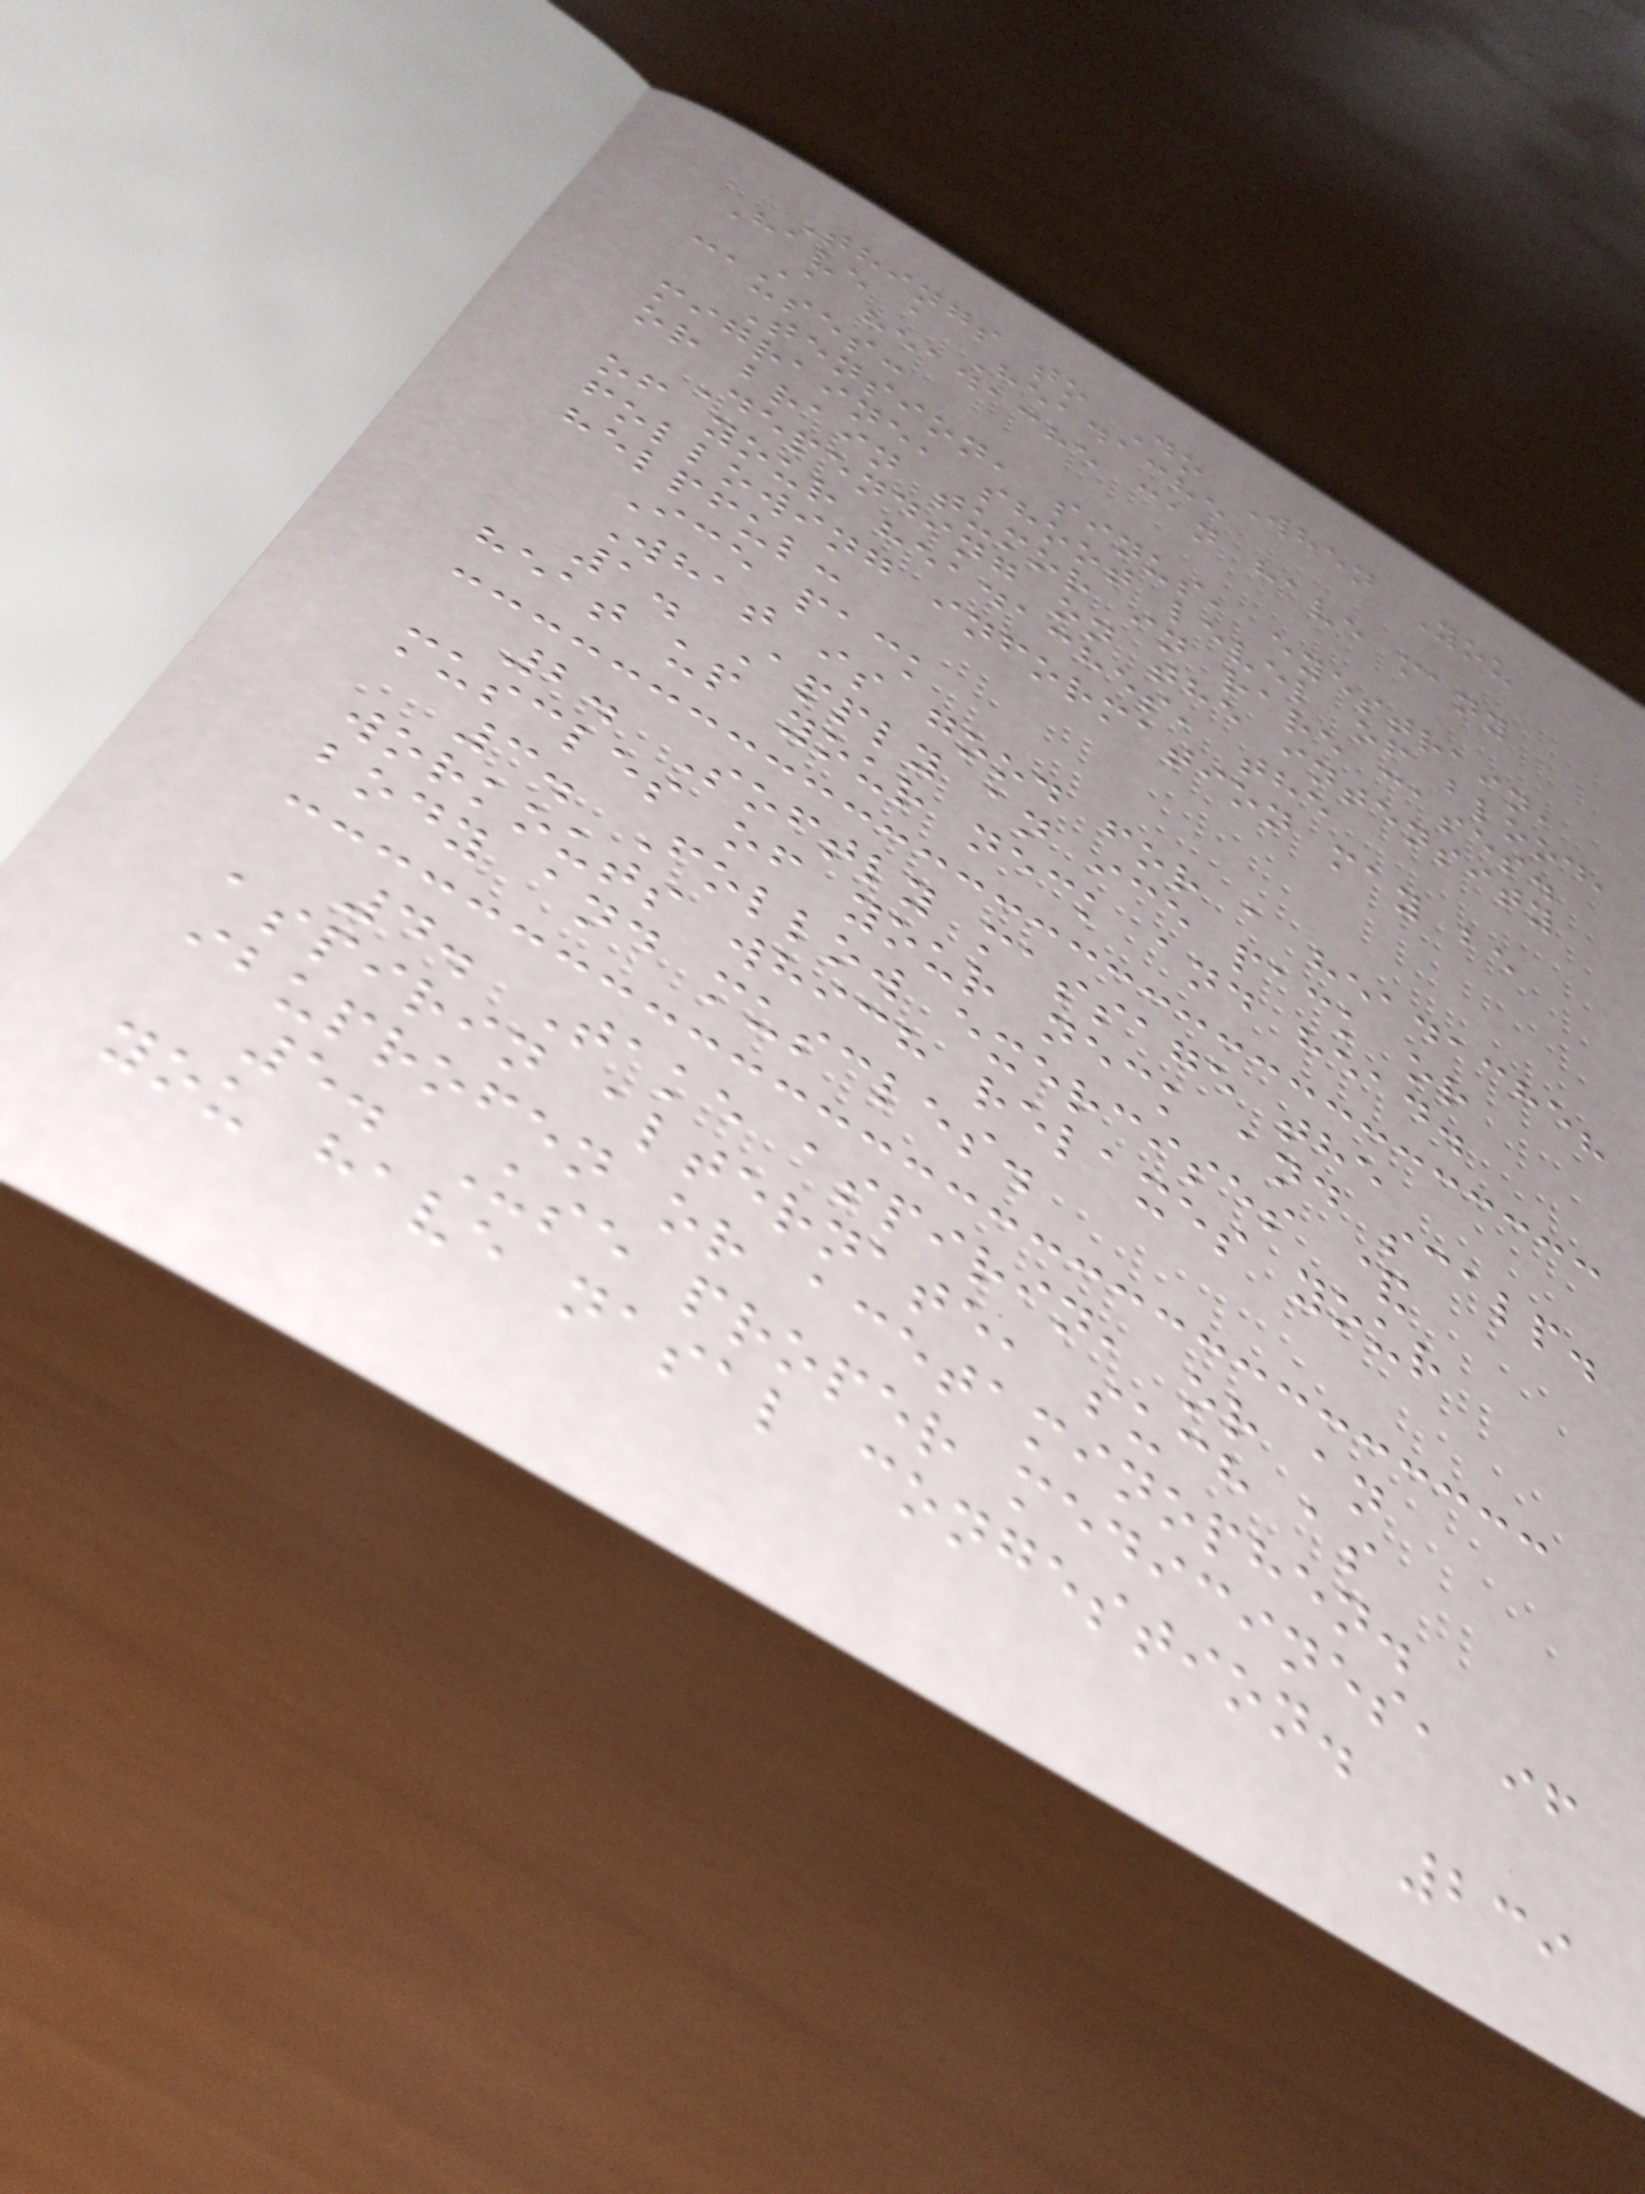Things to Do When You
Have a Headache
A headache can have many
causes:
Tension, sinus, eyestrain,
migraine, shoot level of blood,
or brain tumor in rare cases.
Depending on the intensity
of your headaches, the
following information may be
helpful:
Ice pack
What is good for a headache?
1. Apply an ice pack or
heat up your neck and head.
2. Softly massage the
muscles of your neck and scalp.
3. Follow exercises &
workouts which relaxes your
body and muscles.
4. Take aspirin, or an
aspirin alternate, such as
ibuprofen or acetaminophen.
5. Use proper medicines, if
you have nasal congestion.
239
